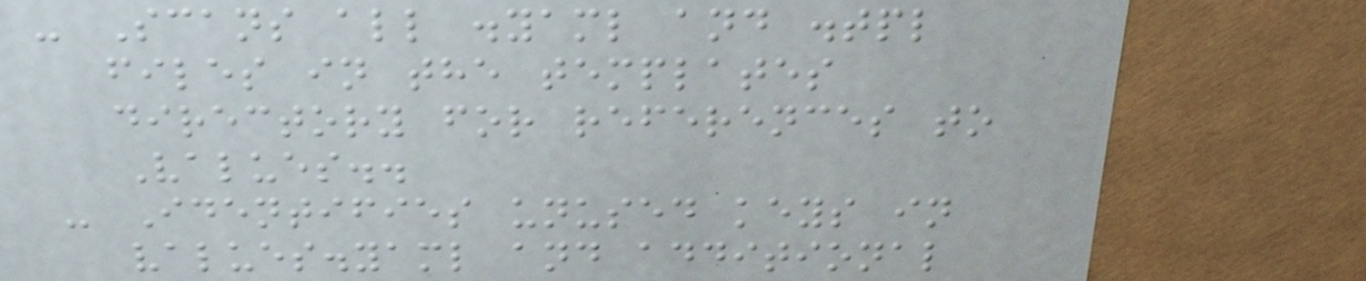- Scans all .yaml and .tpl
files in the templates
directory for references to
Values..
- Identifies unused keys in
values.yaml and additional
